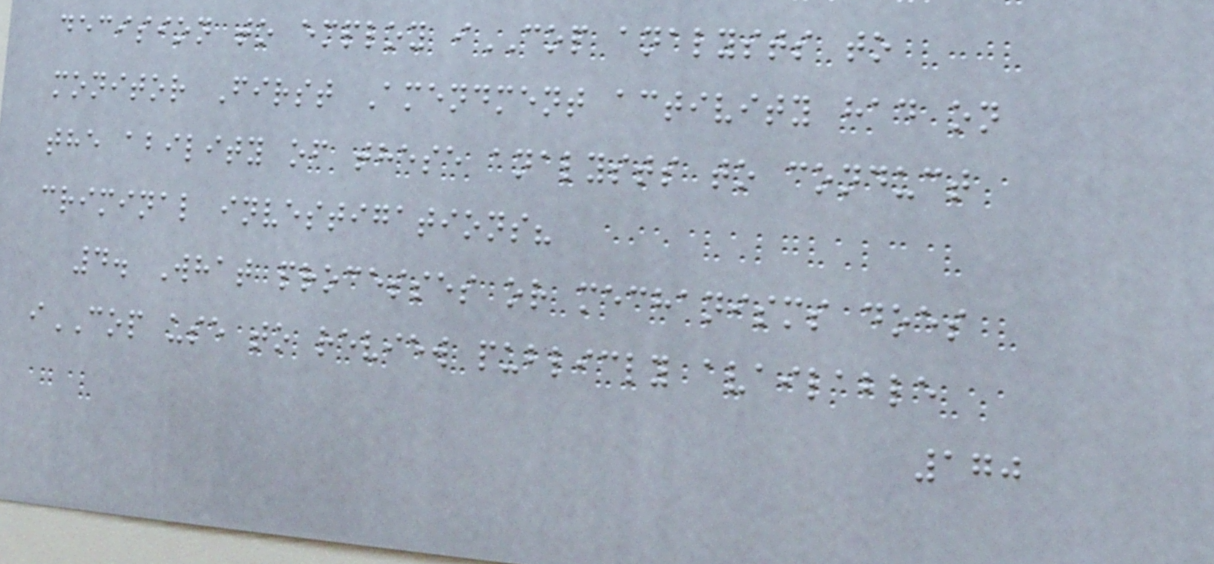decision to employ iCOP analysts to
monitor First Amendment activity had on
the ability of these analysts to conduct
criminal investigations?
4. What processes or mechanisms does
iCOP use to review publicly available
170
